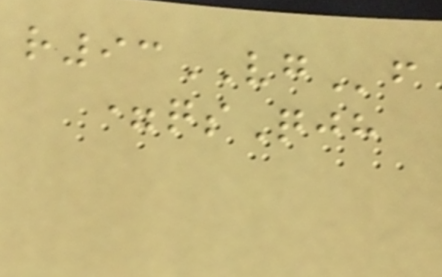r93VGf
=qsQjh
